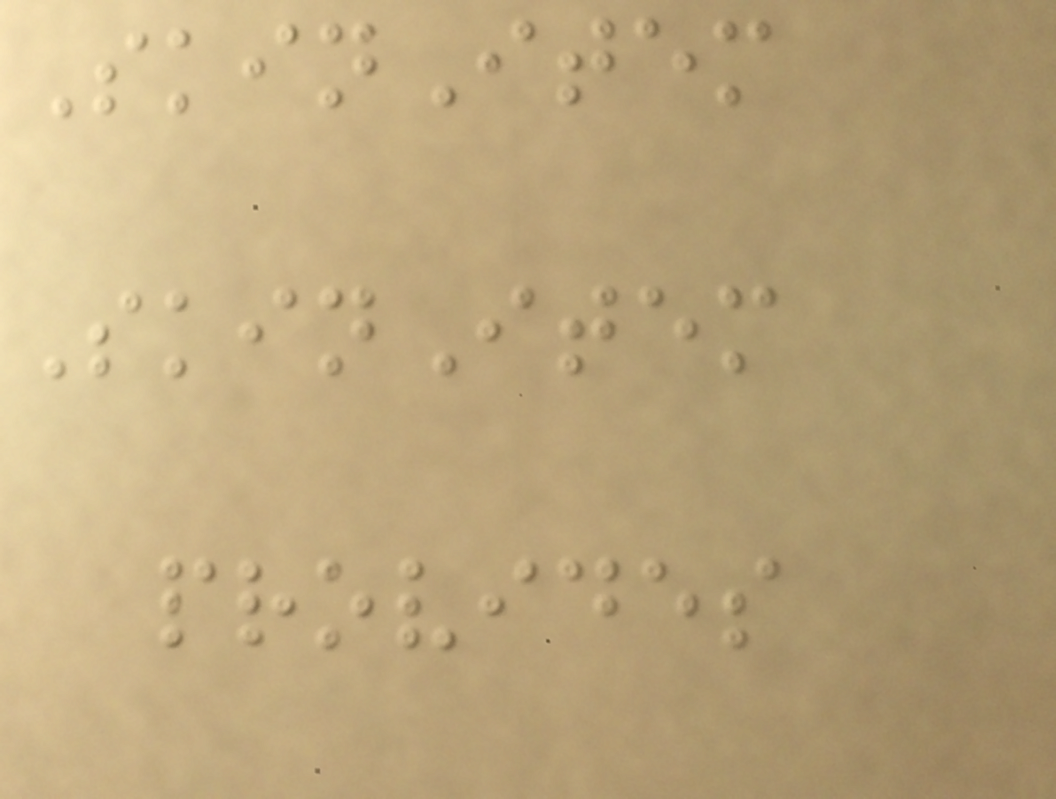SkinItem
SkinItem
provides
